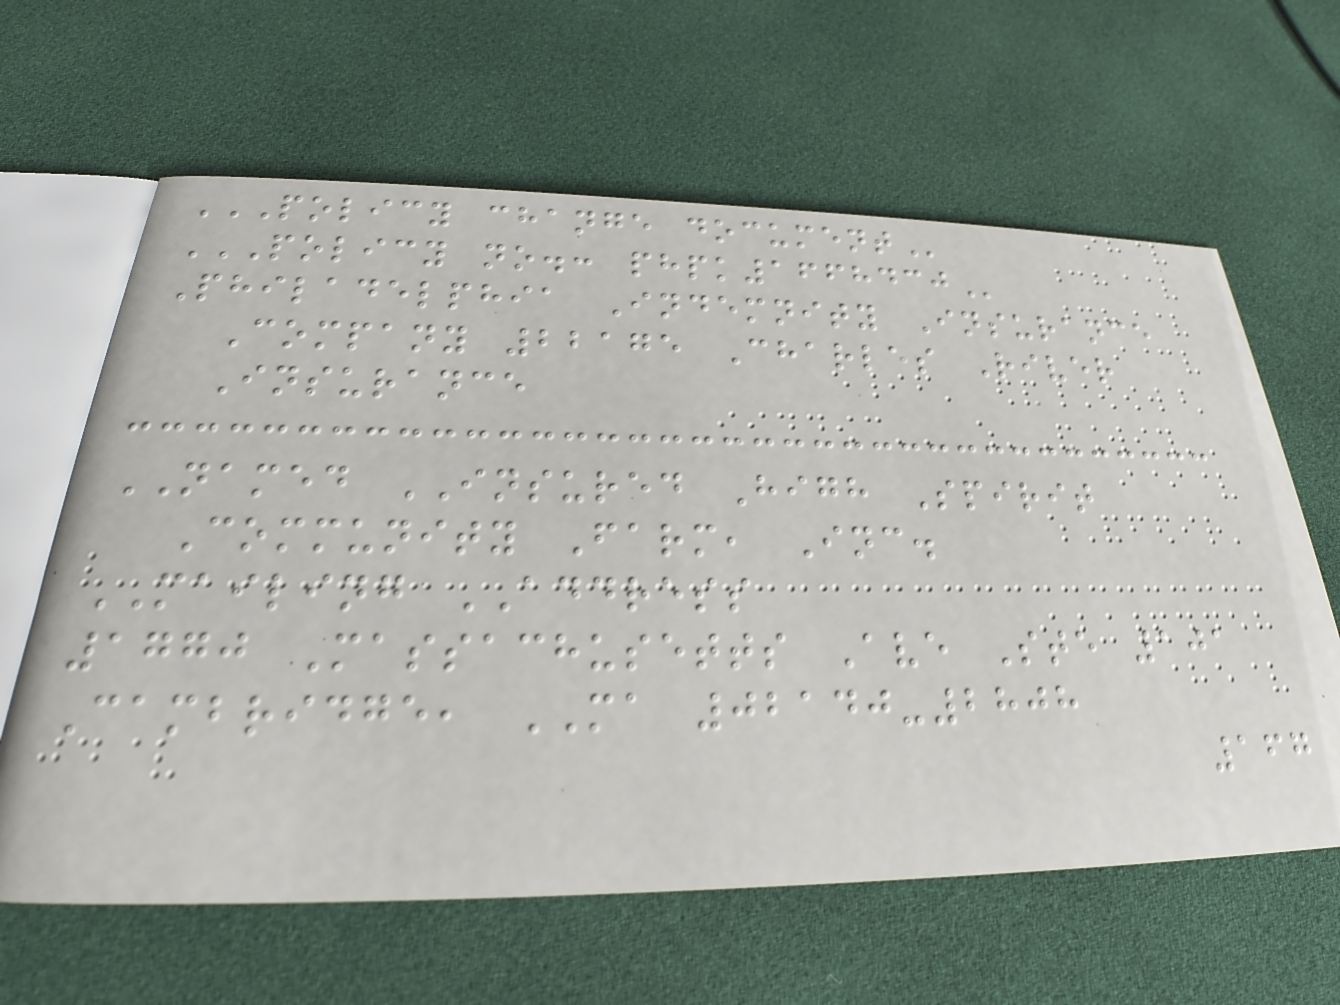POLICY CHANGE DOCUMENT
POLICY NO.: PHPK1668430
Philadelphia Indemnity Insurance
Company 22175 Charles River
Insurance
NAMED INSURED High Spirit
Community Farm, Inc.
MAILING ADDRESS
1770 Massachusetts Ave Ste 101
Cambridge, MA 02140-2808
167
